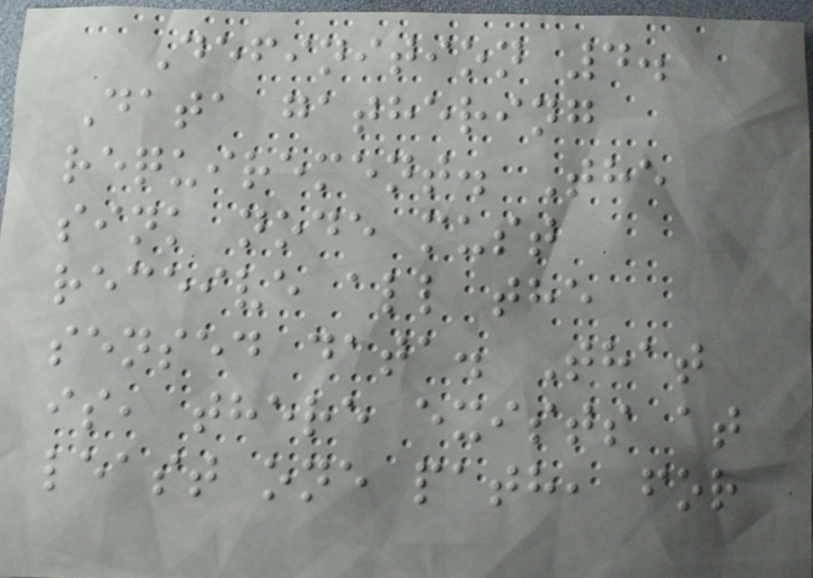Definition 4.
Data gathering
requirement. The
sink node must
receive all the
sensed data. That
is, there exists at
least one path, for
